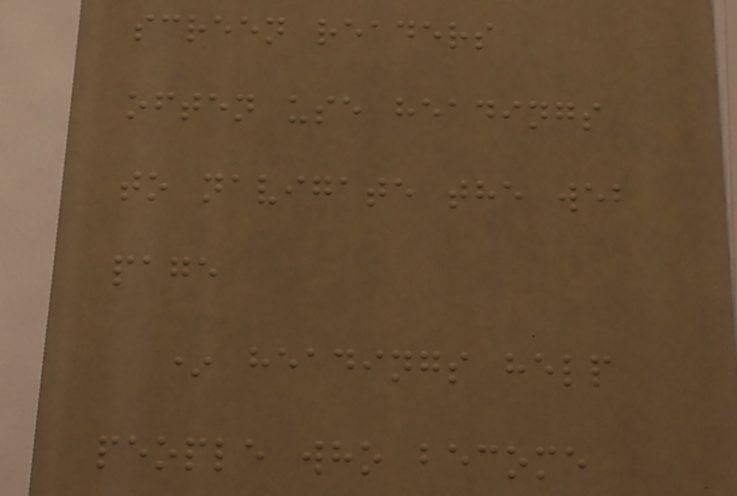screen readers
often use headings
to navigate the web
page
* headings help
people who become
